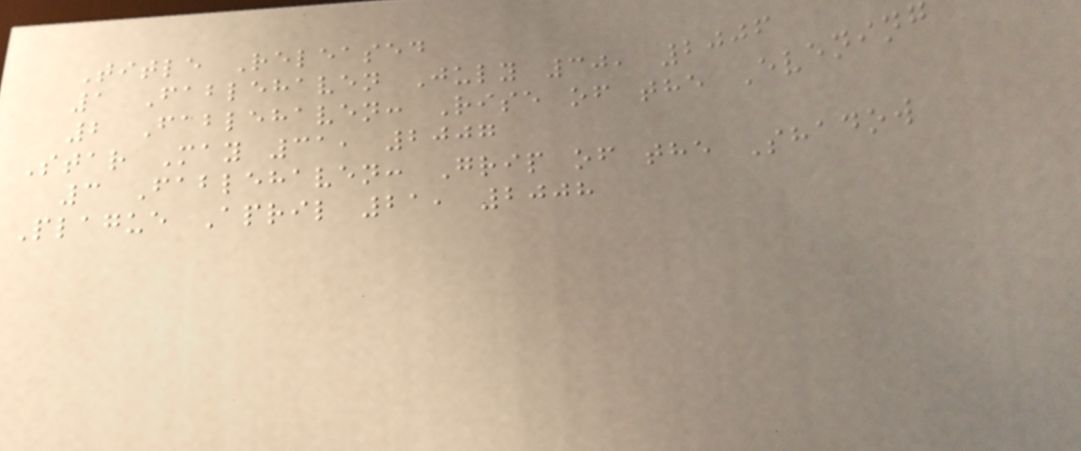Title Released
1 Fablehaven July 30, 2006
2 Fablehaven: Rise of the Evening
Star May 31, 2007
3 Fablehaven: Grip of the Shadow
Plague April 21, 2008
